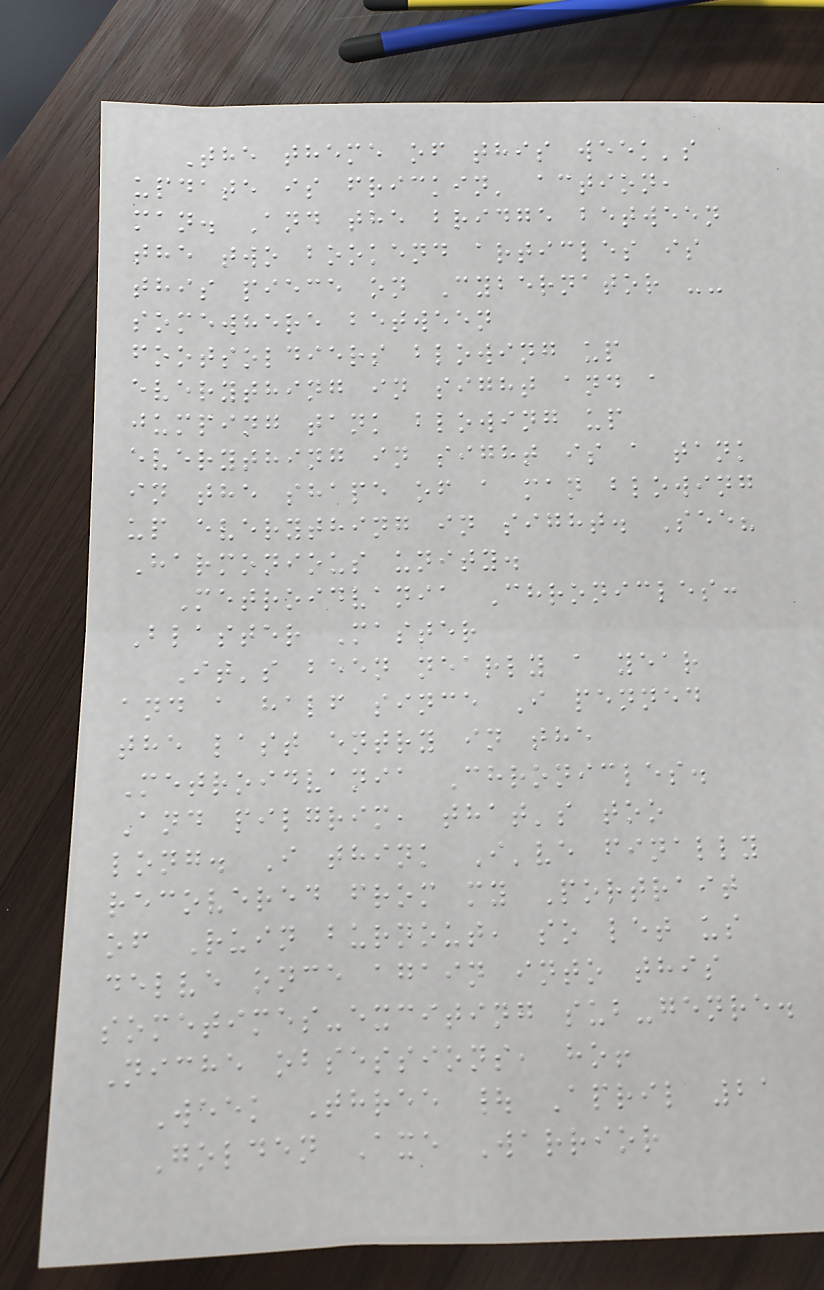The theme of this week's
update is frickin' action,
man. And the bridge between
the two bookend articles is
this piece on Cybernator --
somewhere between
footsoldiers blowing up
everything in sight and a
jumping tank blowing up
everything in sight is a tank
in the shape of a man blowing
up everything in sight. See?
Harmonious unity.
Metroidvania Chronicles:
Blaster Master
It's been nearly a year
and a half since I penned
the last entry in the
Metroidvania Chronicles.
And pilgrim, that's too
long. I think I've finally
recovered from my Portrait
of Ruin burnout, so let us
delve once again into this
sometimes-exciting sub-genre.
Niche obsessions, ho!
Week Three | April 21
Golden Axe Warrior
